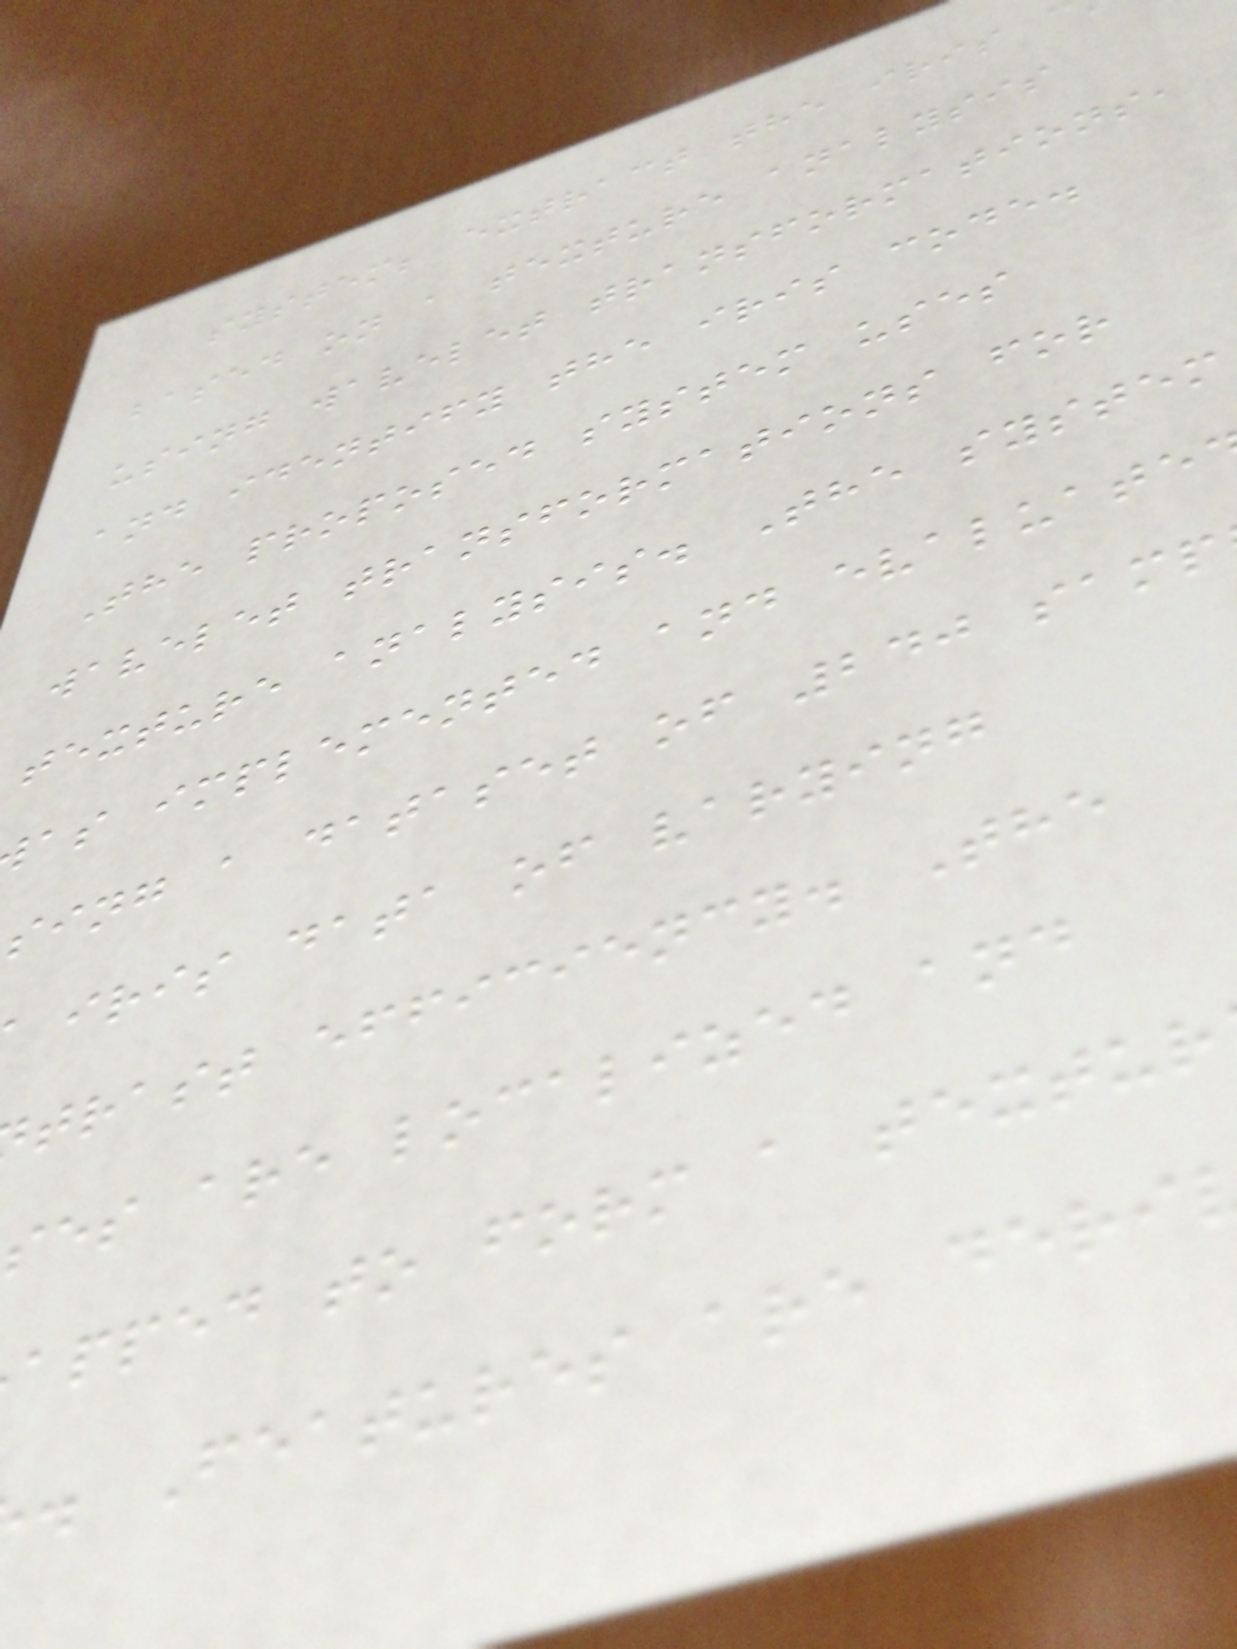system; extract the iris
based on a texture analysis
using wavelet transformations,
and identify the iris code.
The proposed system uses
wavelet transformations for
texture analysis. The system
as implemented and evaluate
sing a dataset of 240 samp
iris data of varying
trast efficiency. The
ses are localized and
apped to form a textur
. Features are deri
